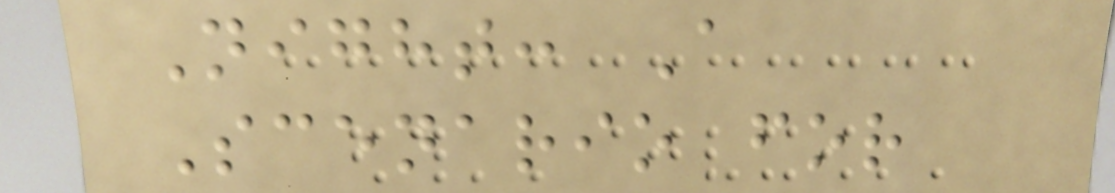Night: A
Scenario for
